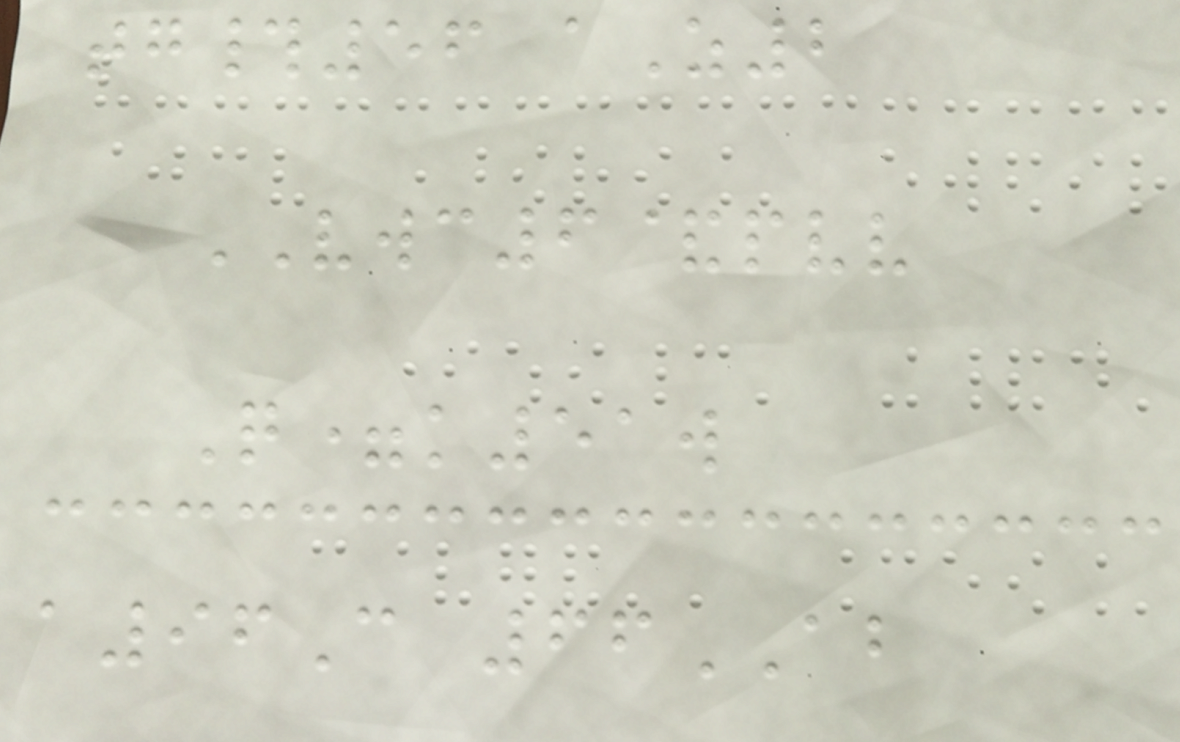tg#56 aZ2
VWC6&pvv
Q=k51w
a96C 66AB
